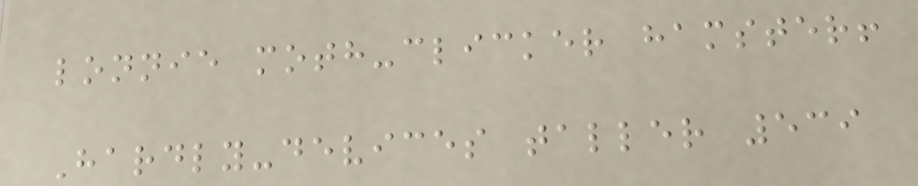lonnie moth-clicker hamster!
Hardly-devices taller 539
